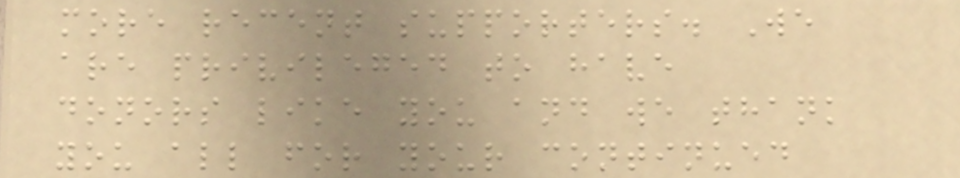more recent supporters. We
are privileged to have
donors like you and we thank
you all for your continued
